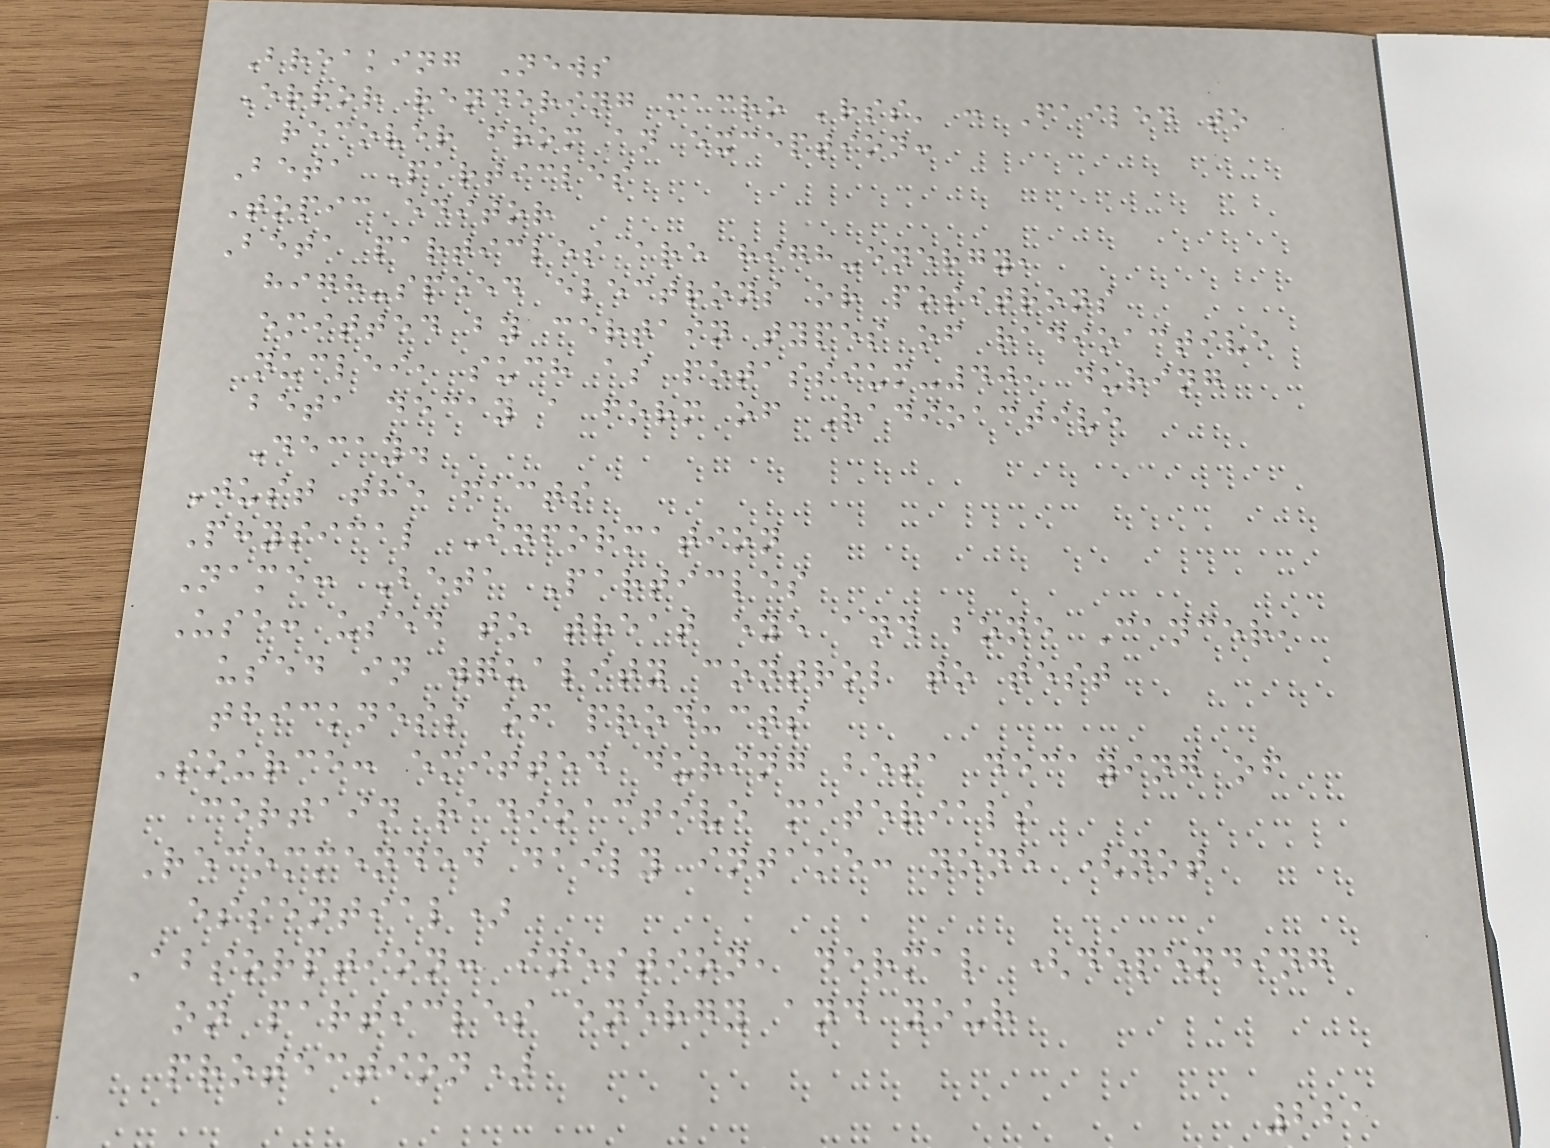Breaking News
Error rendering macro 'rss' : Failed to
recover from an exception:
Beta Particles
Topic editor
Beta particles are high-energy,
high-speed electrons or positrons
emitted by certain types of radioactive
nuclei, such as potassium-40, during
beta decay a form of Radioactive
Decay.
Just the facts
Physical Information
Name: Beta Particles
Use: used to treat eye and bone Cancer,
used in wquality control to test
thickness of products
Source: emitted during beta decaying of
certain radioactive materials
Recommended daily intake: none (not
essential)
Absorption: inestion, dermal (depending
on particles energy and your
protection)
221
